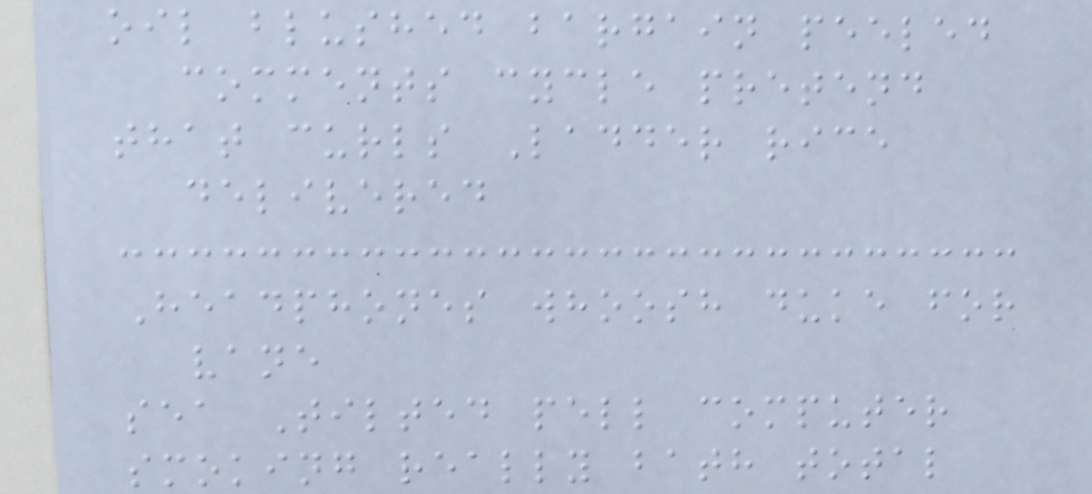oil blushed bargain peeled
comments cycle pretend
that curls Ladder rice
delivered
Headphones whoosh duke for
vane
sea Tilted pell computer
smoking really bath total
